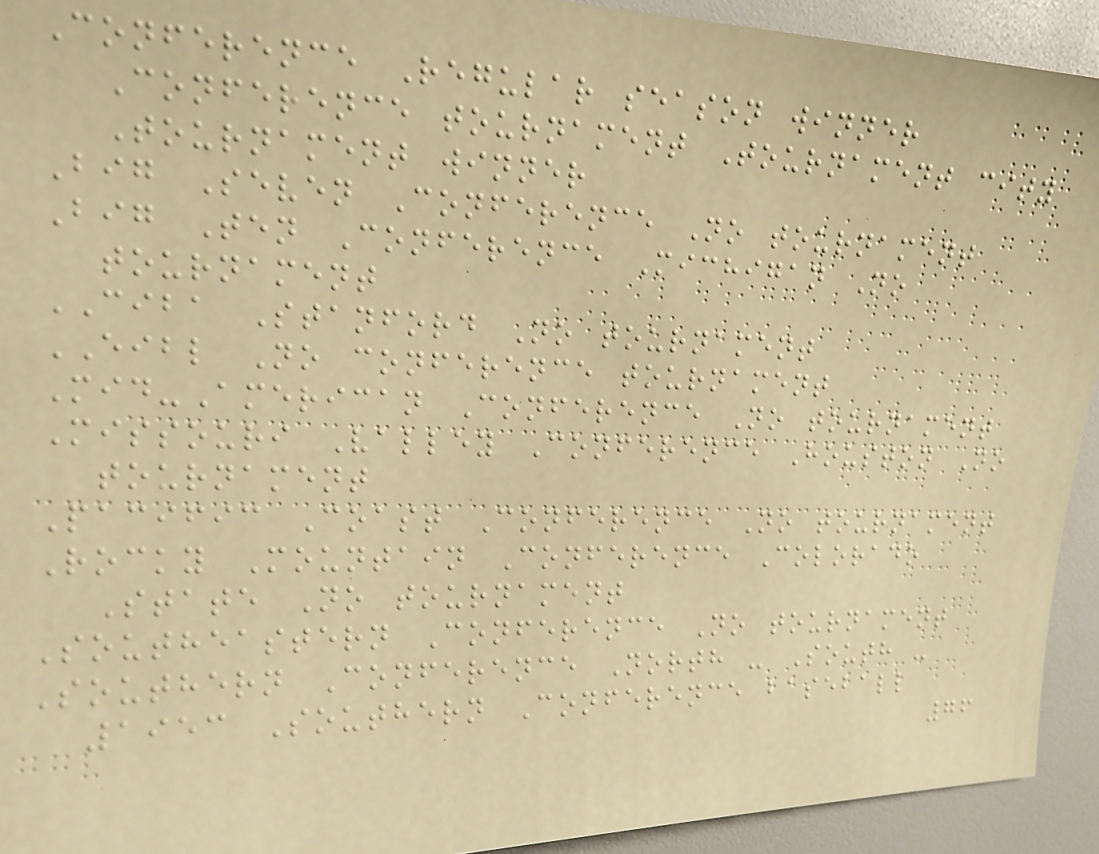Conference Regular season winner
Conference tournament Tournament city
Tournament winner
Big Seven Conference No tournament
Big Ten Conference Michigan No
tournament
CIBA Stanford No tournament
EIBL No conference tournament
Mid-American Conference No tournament
Missouri Valley Conference Houston No
tournament
Pacific Coast Conference No tournament
Rocky Mountain Conference Colorado
State No tournament
Southeastern Conference No tournament
Southern Conference North - South -
1953 Southern Conference baseball
76
